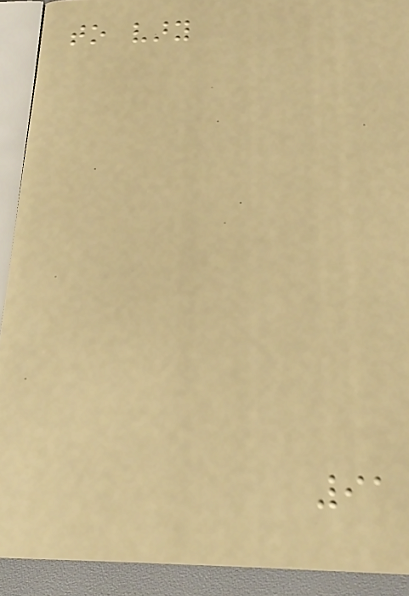to vary
91
